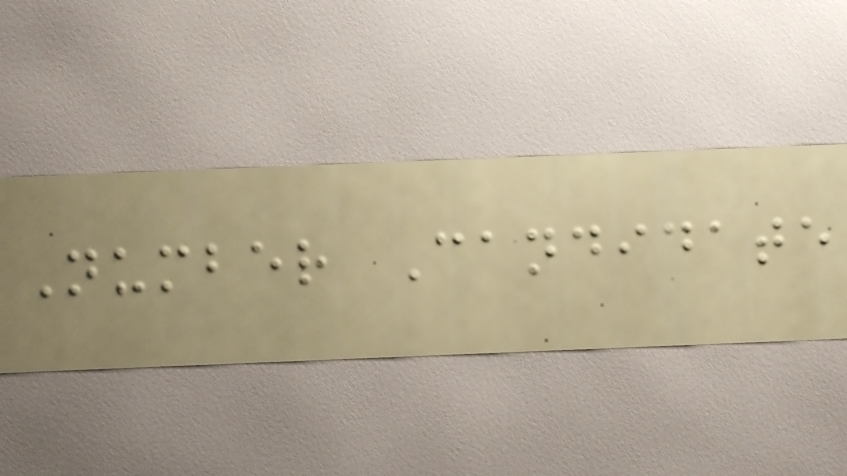Number Candidate
